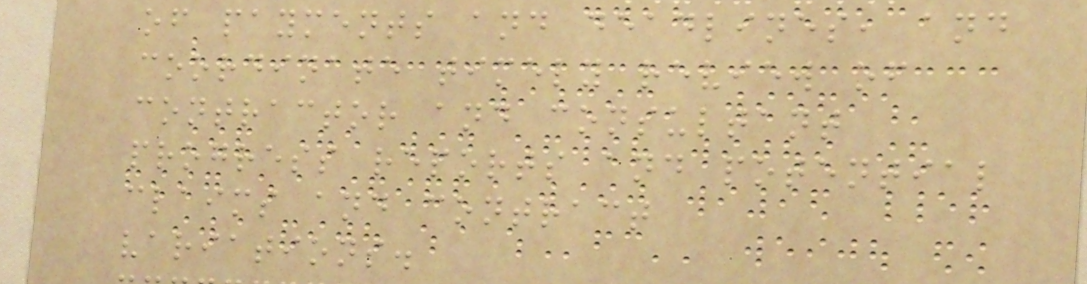of payments and deadlines, and
coordinate timely review of
contractor and consultant
progress reports and potential
claims and contract
variations.
